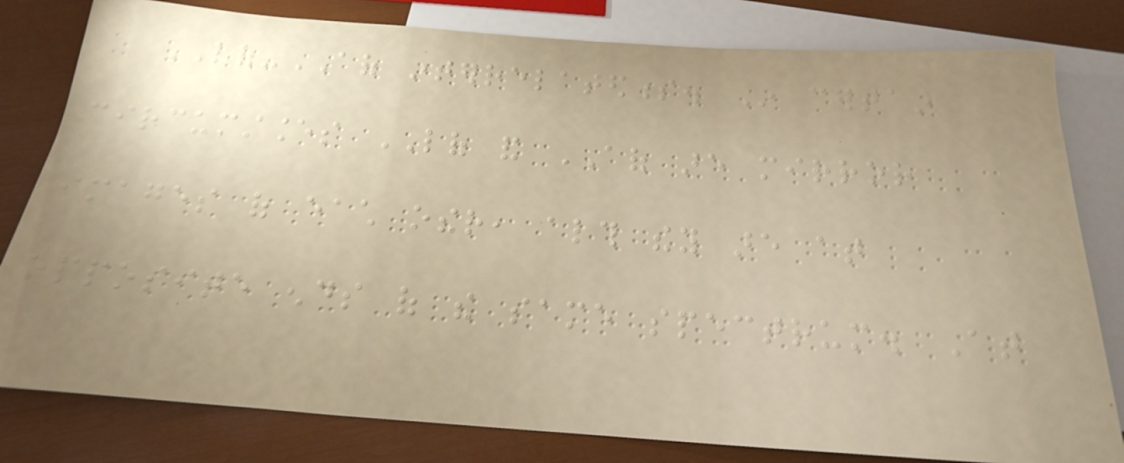LOF-AOF interrelatedness. In certain
circumstances LOF and AOF are mirror
images of each other, although they are at
opposite ends of the same spectrum. At
